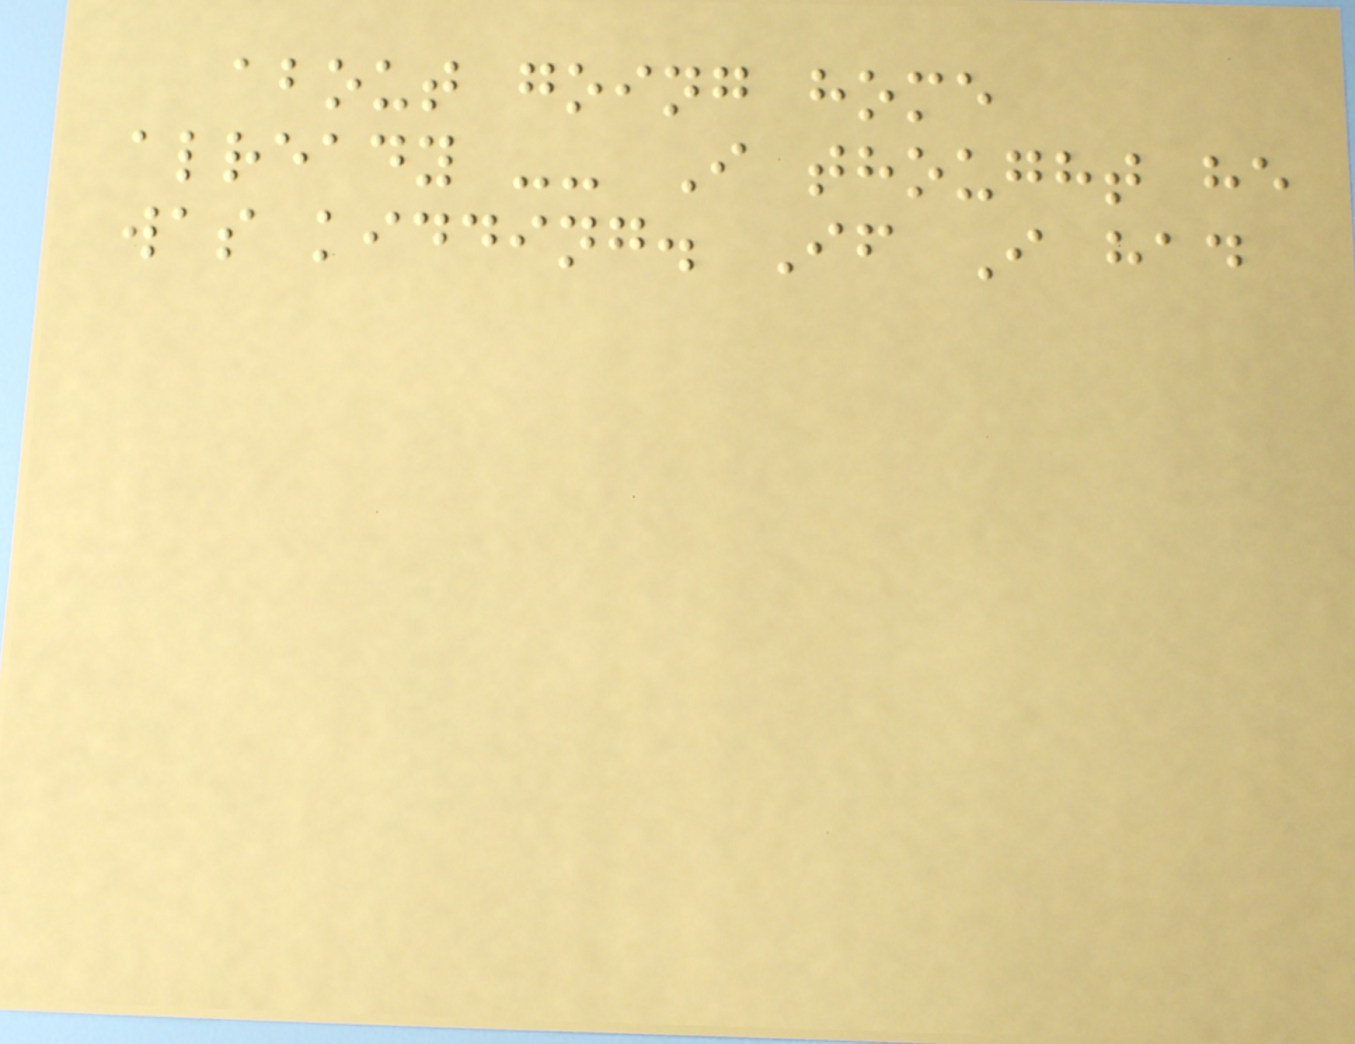about going home
already -- I thought he
was kidding. If I had
